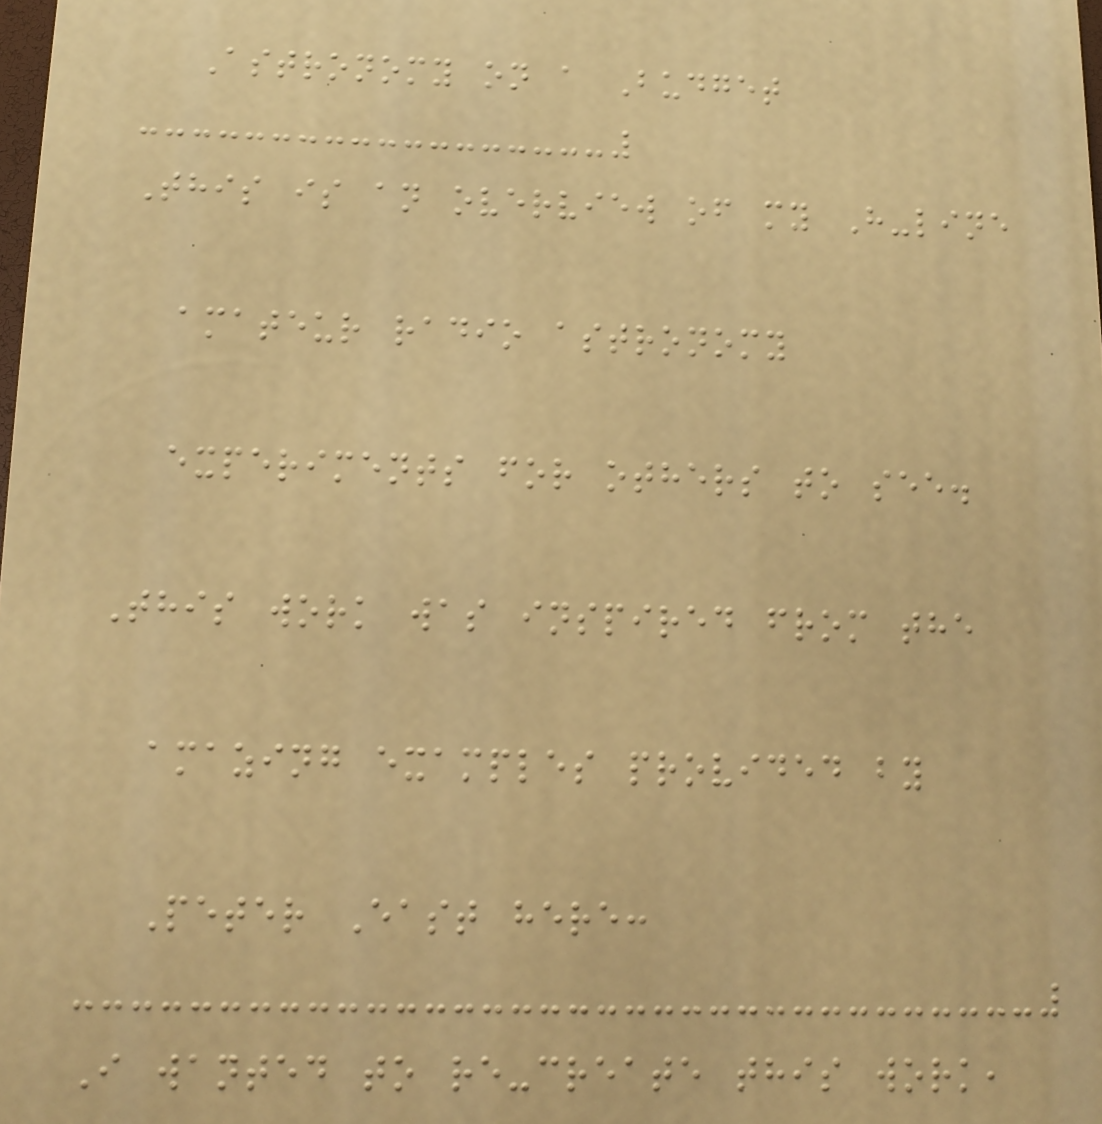Astronomy on a Budget
This is an overview of my H-line
amateur radio astronomy
experiments for others to see.
This work was inspired from the
amazing examples provided by
Peter East here:
I wanted to re-create this work,
